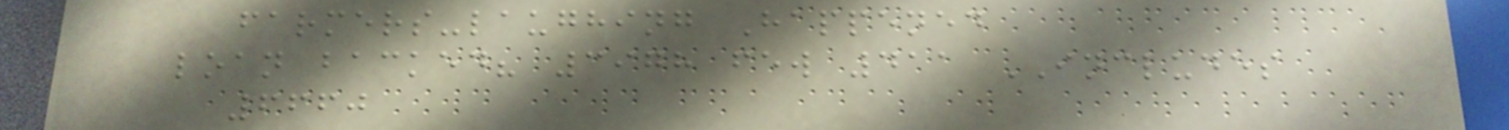farmers-laughing Happened
loan backed? 3978 few 411 INCLUDES
6660
